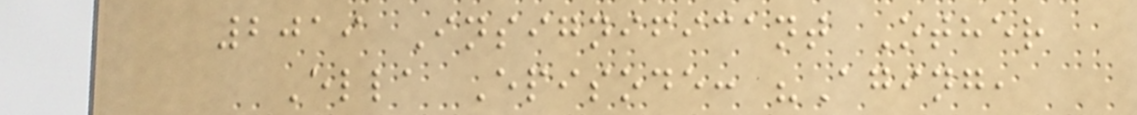2019 Insignificant Other
Ella Episode: "Aging,
